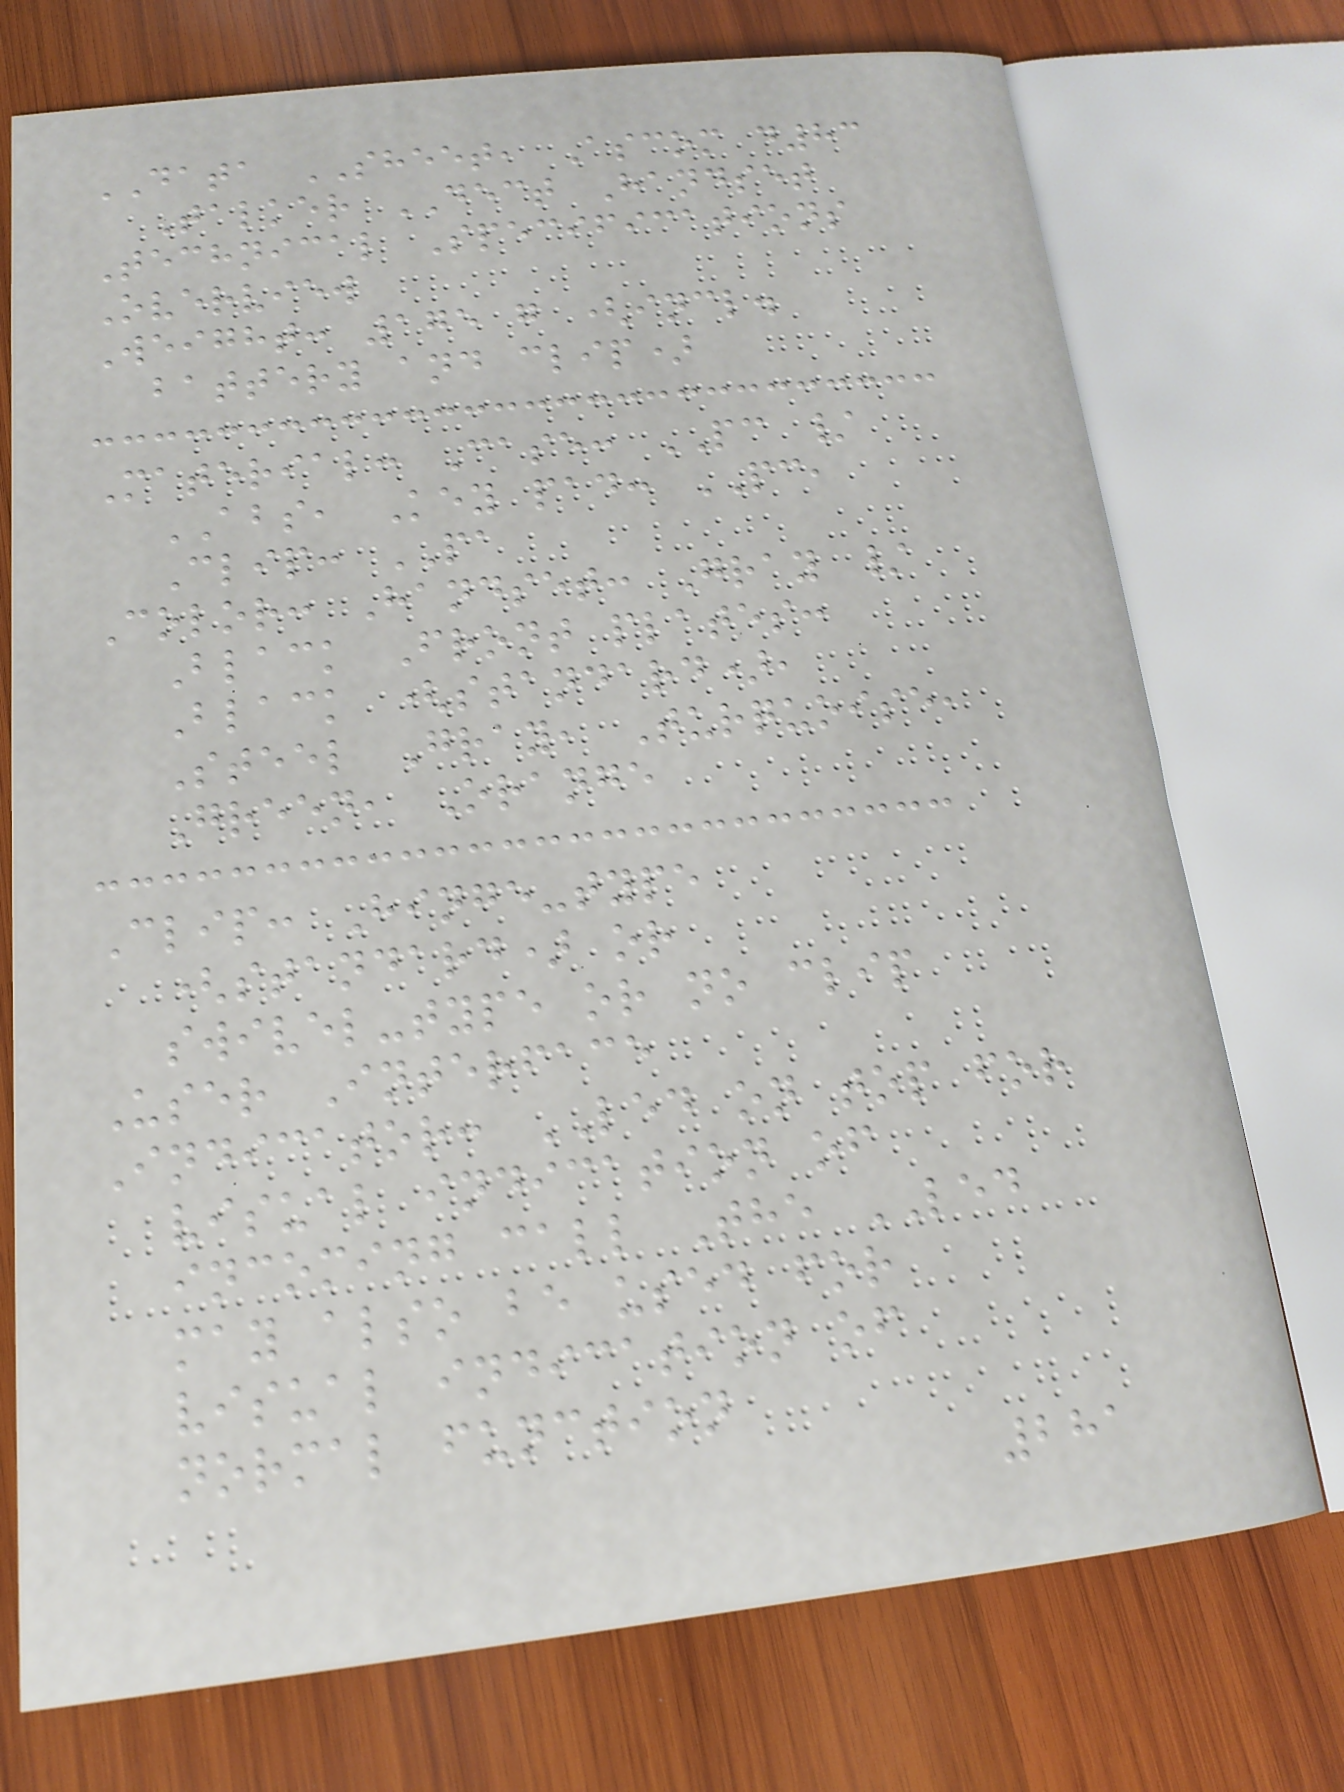DATA SHEET, Ascom d83
Talker DECT Handset
Technical Specifications
Overview
Weight: 175 g (incl.
battery and clip)
Material: Case: PC /
ABS, Key pad: PC,
Clip: PA
Color: Handset: Gray /
Black Front plates:
Black (standard),
Steel Gray, Turquoise,
Green, Orange
Clip: Hinge-type
(standard) or
swivel-type or no clip
User Interface
Indicator: LED on top for
visual indication of
incoming call The LED
may also be used for
visual indication of
normal function
281
